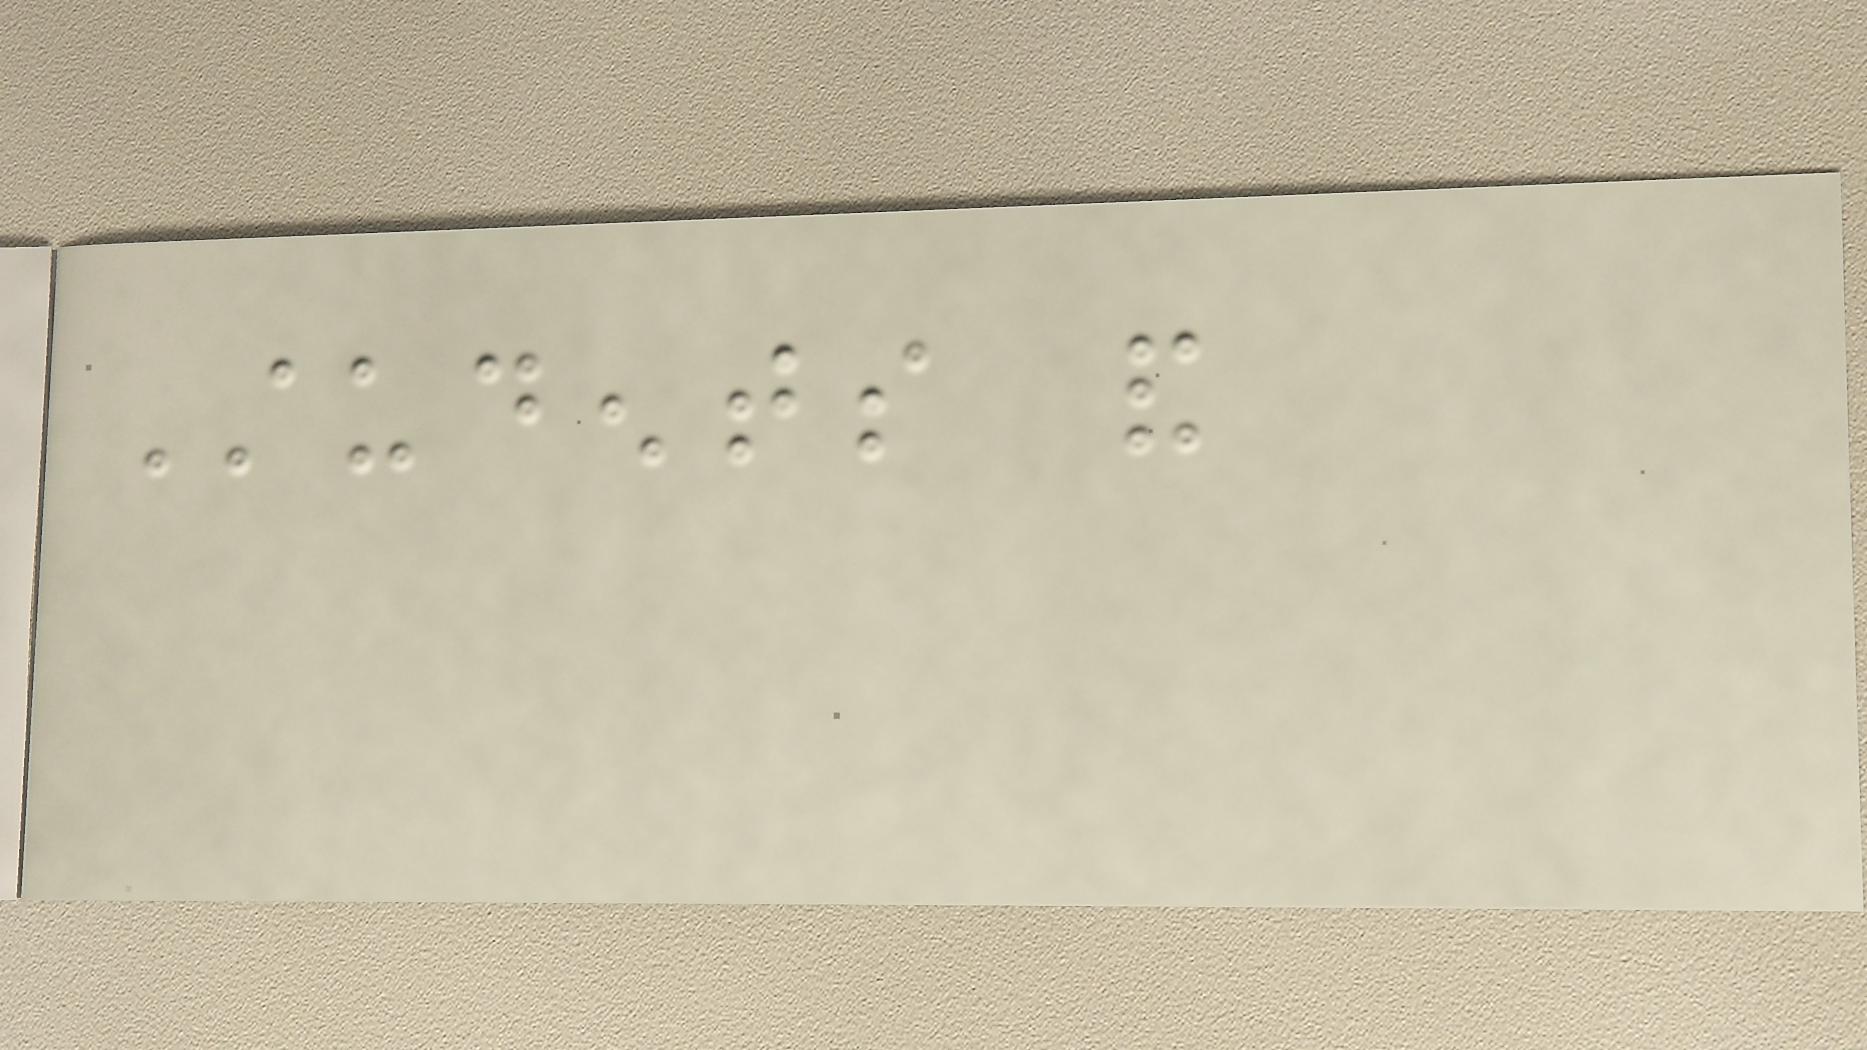Students and
